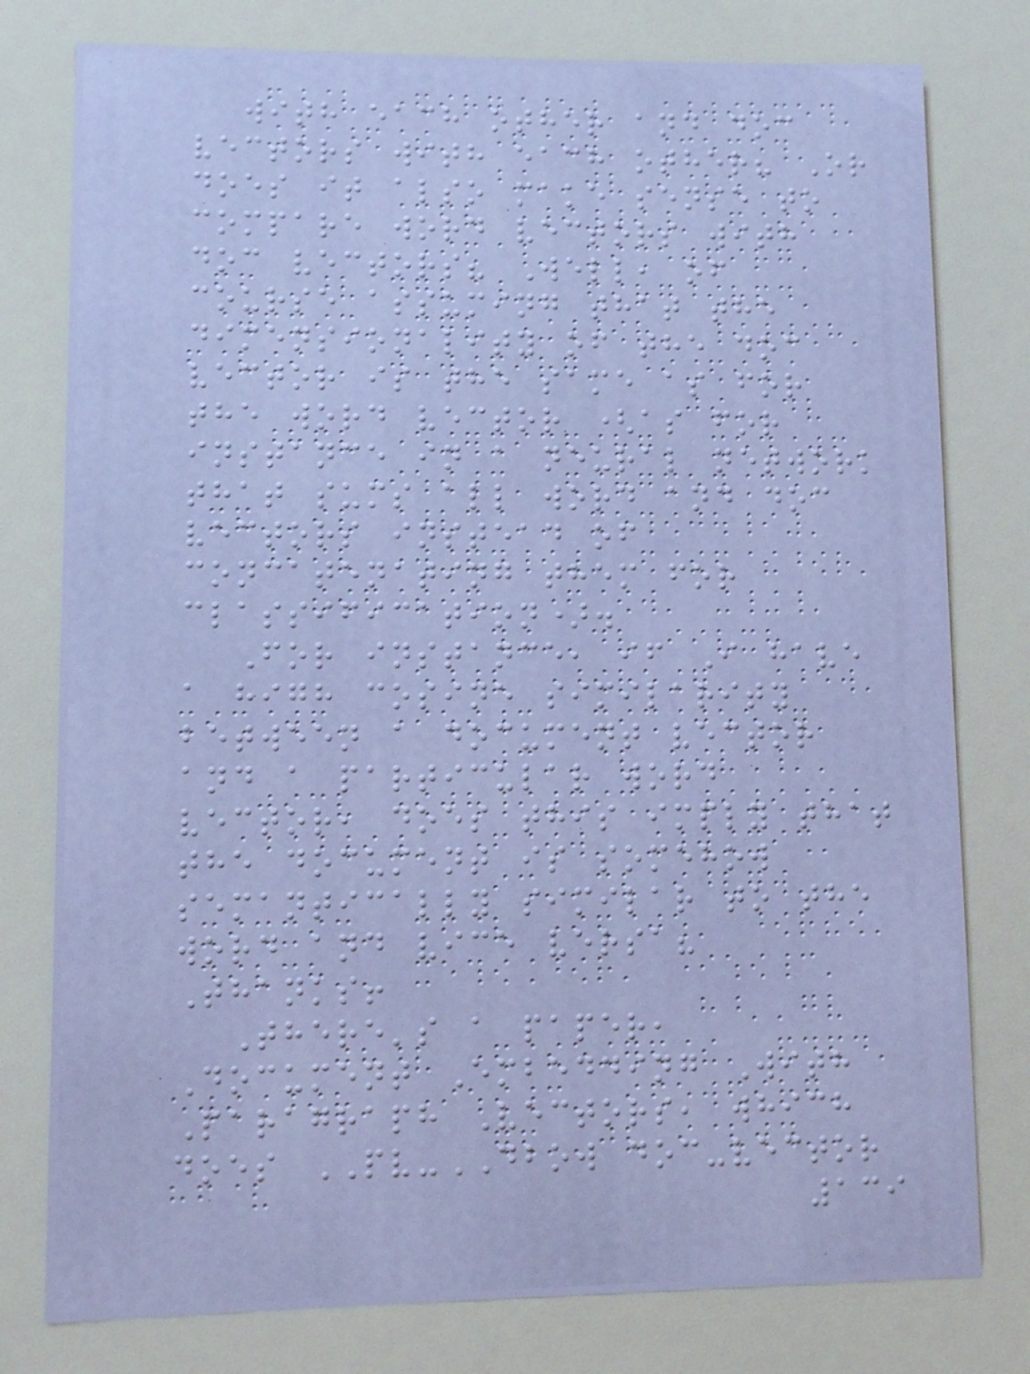with each other and doc
vectors with each other? Or
does it also make sense to
compare word vectors with
doc vectors? Well, of
course assuming that the
dimensionality of the doc
vector is the same as for
the word vector (as for
instance in a neural network
that sums all word and doc
vectors instead of
concatenating them for
classification).
For instance, if I have
a high cosine similarity
between a document vector
and a particular word
vector, does this imply that
the document is somehow
semantically similar to the
word and vice versa?
Thanks!
There's a paper,
Document Embedding With
Paragraph Vectors, which
does PV-DBOW doc-vector
139
